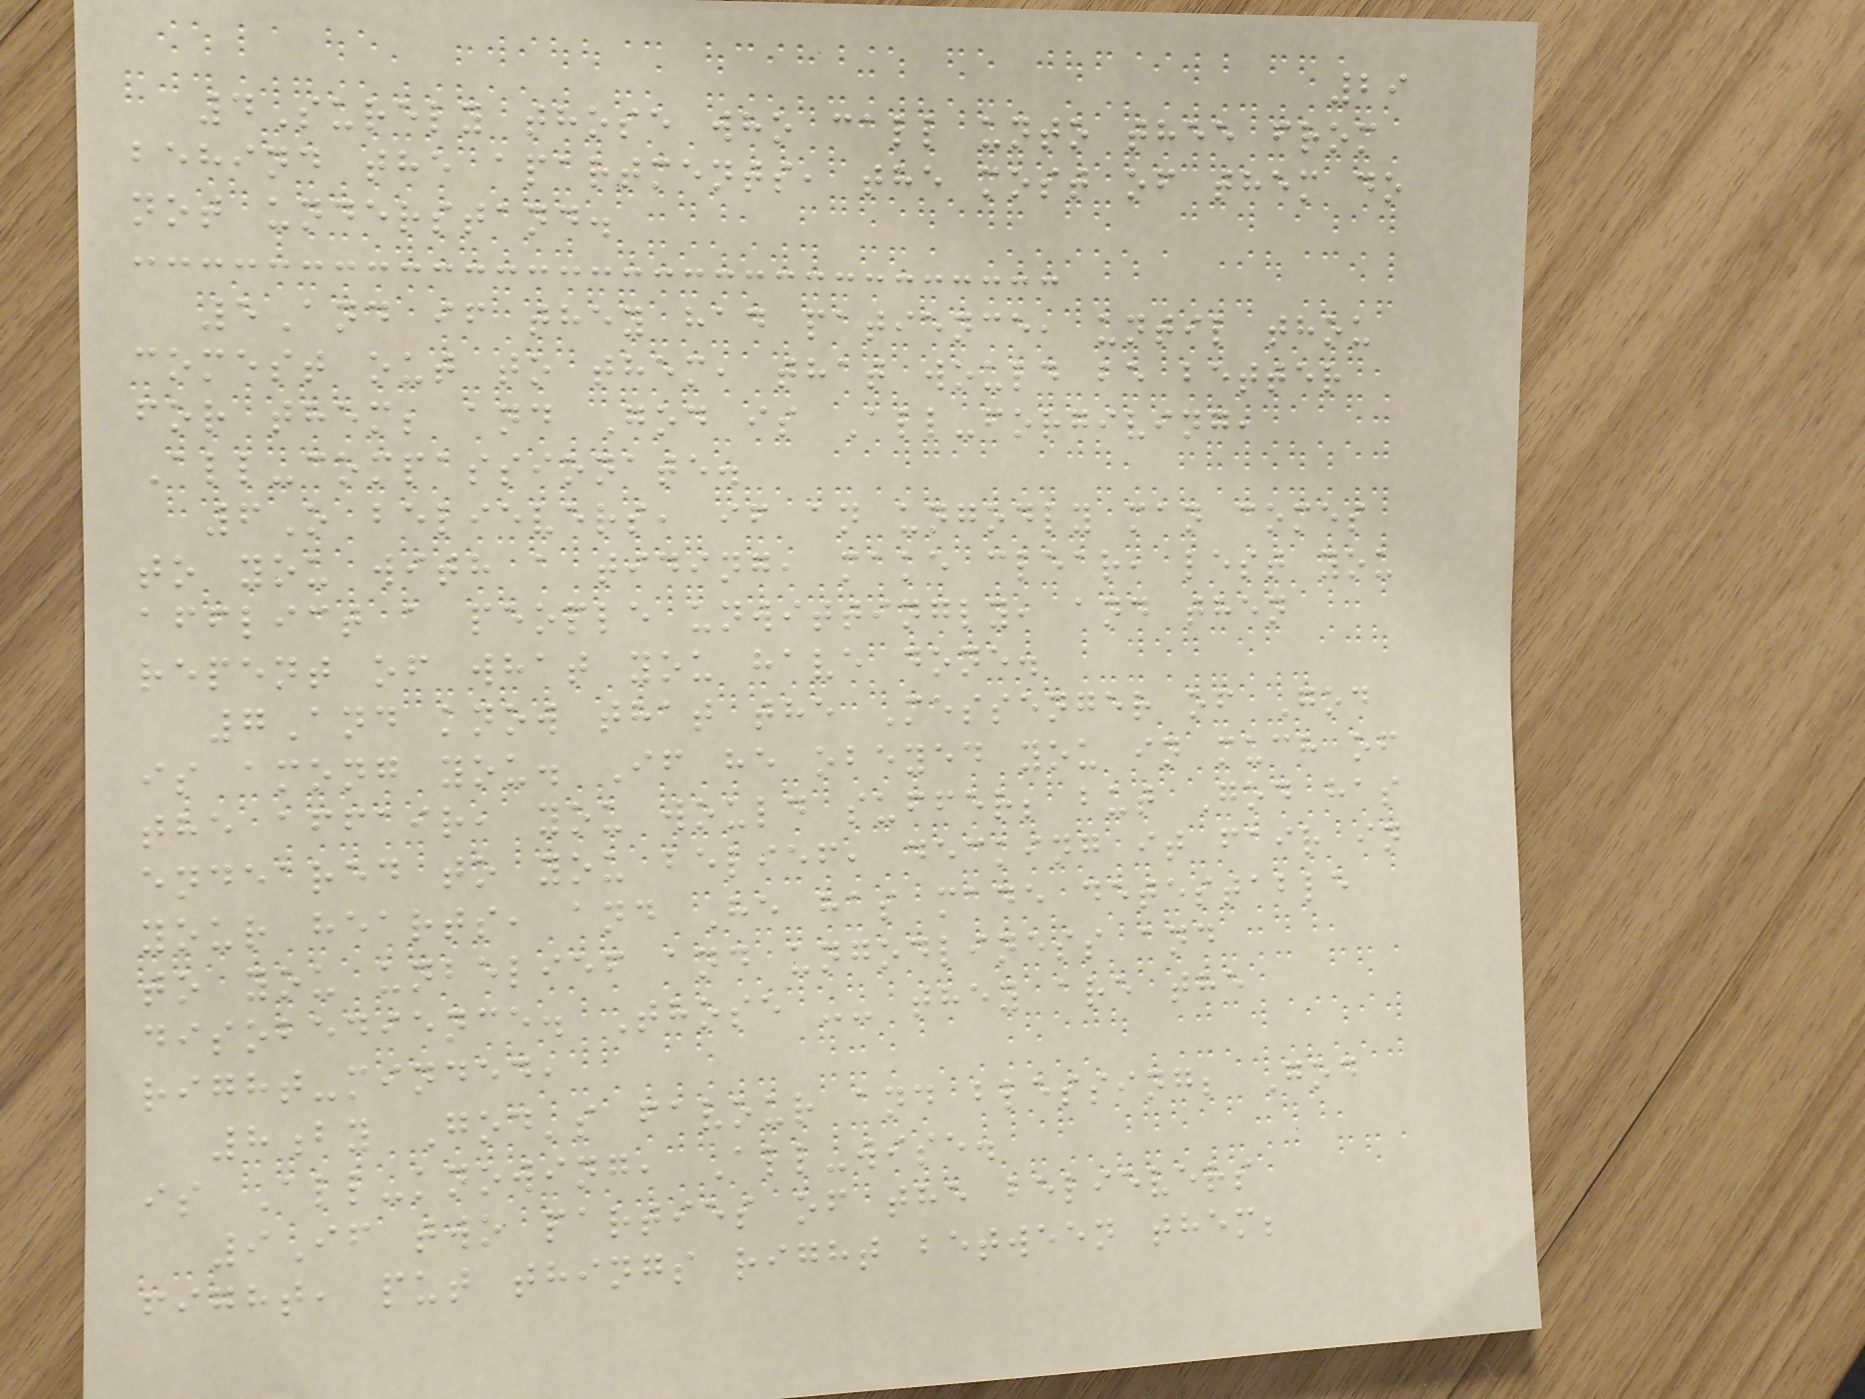29
4Surely those who call unto thee from
behind the apartments, the most of them do
not understand.
5And if they had patience, until thou
comest out to them, that would be better
for them; and God is All-forgiving,
All-compassionate.
6O believers, if an ungodly man comes
to you with a tiding, make clear, lest you
afflict a people unwittingly, and then
repent of what you have done.
7And know that the Messenger of God
is among you. If he obeyed you in much of
the affair, you would suffer; but God has
endeared to you belief, decking it fair in
your hearts, and He has made detestable
to you unbelief and ungodliness and
disobedience. Those -- they are the
right-minded,
8by God's favour and blessing; God
is All-knowing, All-wise.
9If two parties of the believers
fight, put things right between them;
